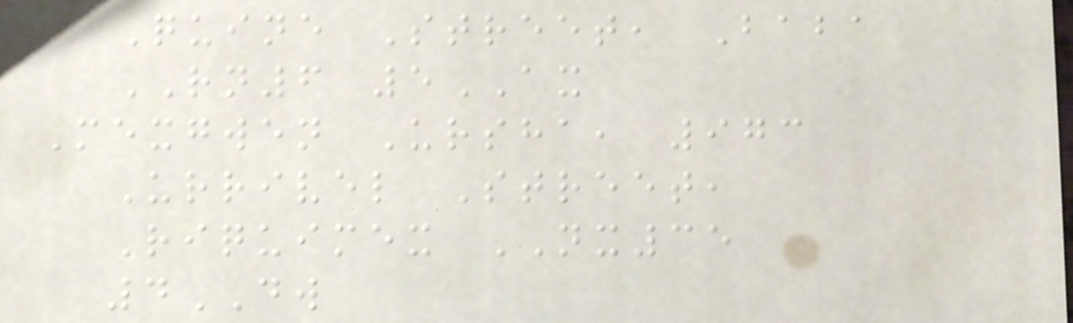Quine Street, Baba
RN6 5AX
Mexgwen Ursha, 973
Urrivel Street,
Riquimex NX35
4DW
